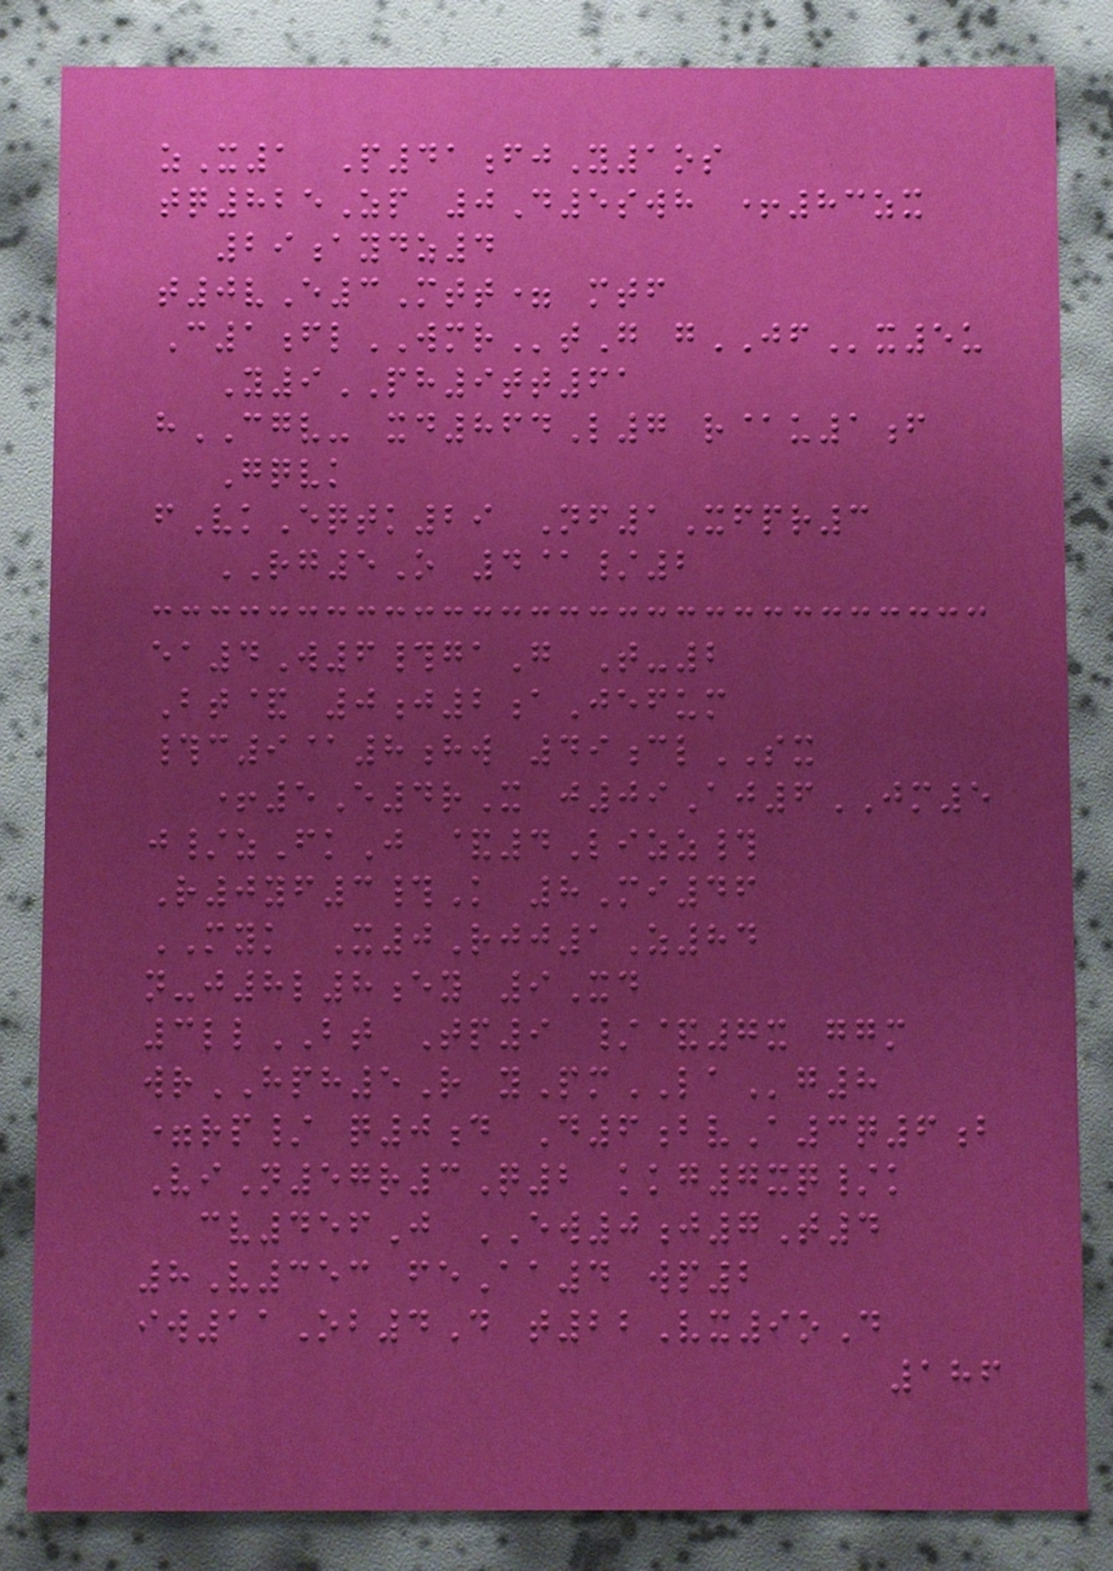zX1 P41fjY1os
tq825Zp 0D5swh +83zx
29aydz4
t0vE3Mtt= mtf
C1flWMRtG gJFx5u
Y9PH9tt61
hCGV- xd864L7 r@u1f
Gqvk
fVkEqtk29 Nf1Xfpr3
RG5O 4@/2
ea4W6#gaG T-2
Bt& 0j2aJefum
#c9@8hw 49clSX
+5E4rX j09Aj6JM5
j/zFkJ &4Lizz#
R0yf3#K 8Mi46
MYK X0Rjj1Z84
n-j8l8ey 9Xd
3llBT Tp9 /&7x ggm
wrHPH5R yPmLAg8
=rp/ q0d D6bvA3q6b
ViN57r3Q2 kkg7xq/k
cv456J EW0j7T4
8V353 feAa4 wp2
iw11Ob4D t22Vx9oD
186
